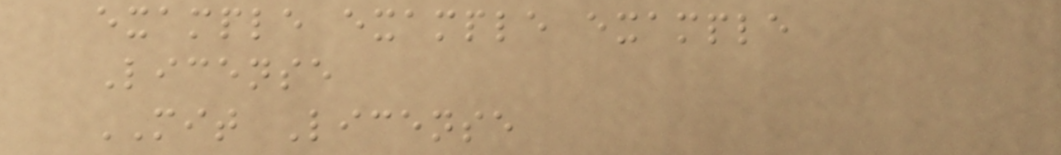example example example
License
MIT License
